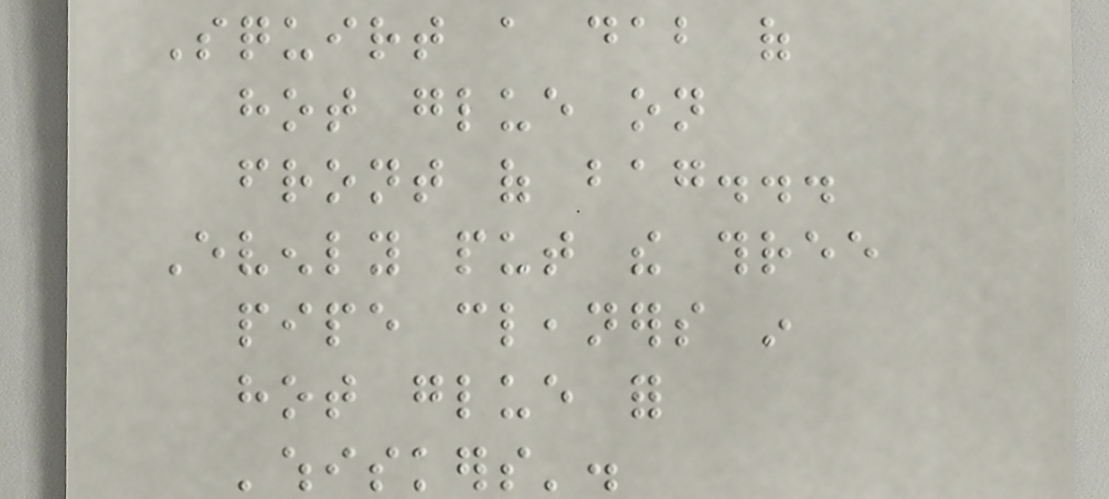Squirt a dab of
hot glue on
front of bag...
Evenly put the three
pipe cleaners in
hot glue for
'whiskers'.
